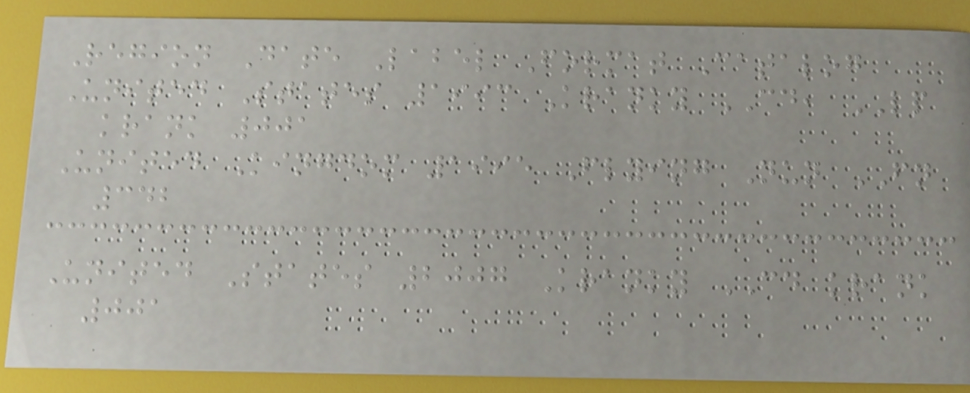Region Date Label Format Catalog
United States 1993 Kranky CD, LP
krank 001
United Kingdom 1995 Flying Nun FN
342
United States 2007 Kranky CD krank
001
